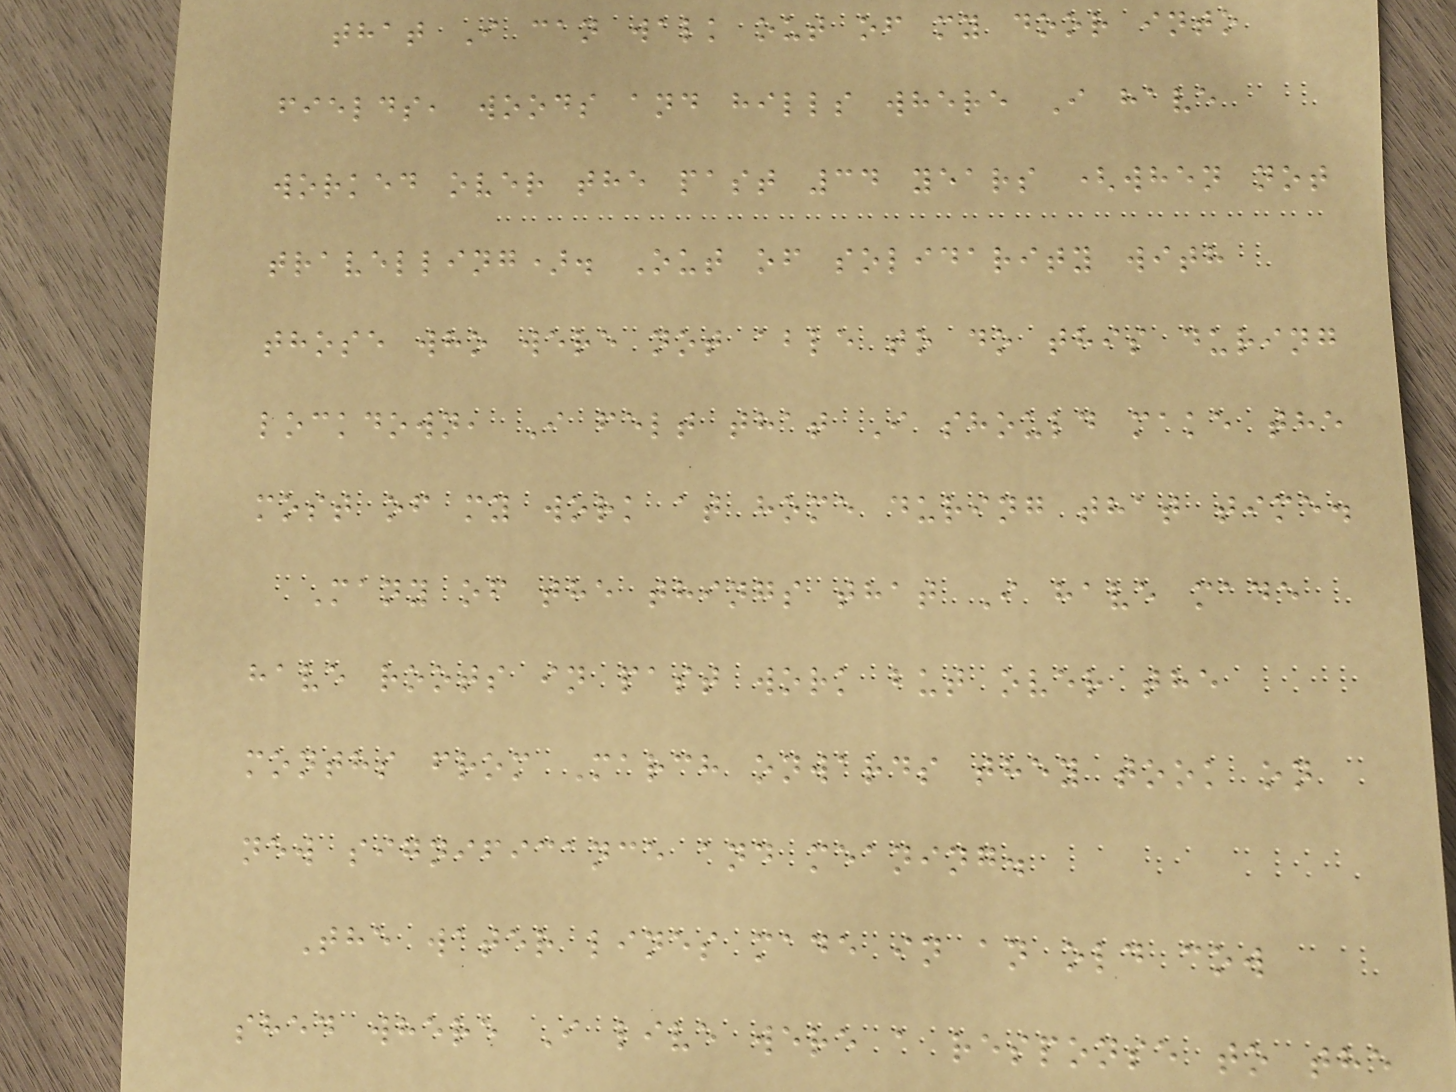that I can walk out of my door into
fields, woods and hills where I have
worked over the past 34 years (when not
travelling). Out of solidarity with
those who were not able to do this during
lockdown, I felt that I should make the
most of my work at home during that time.
Many of the things that I have made
have roots in past work but over the
months from March onwards they took on
new significance and meaning.
The water lines made in an old cow
shed where I live were a response to the
